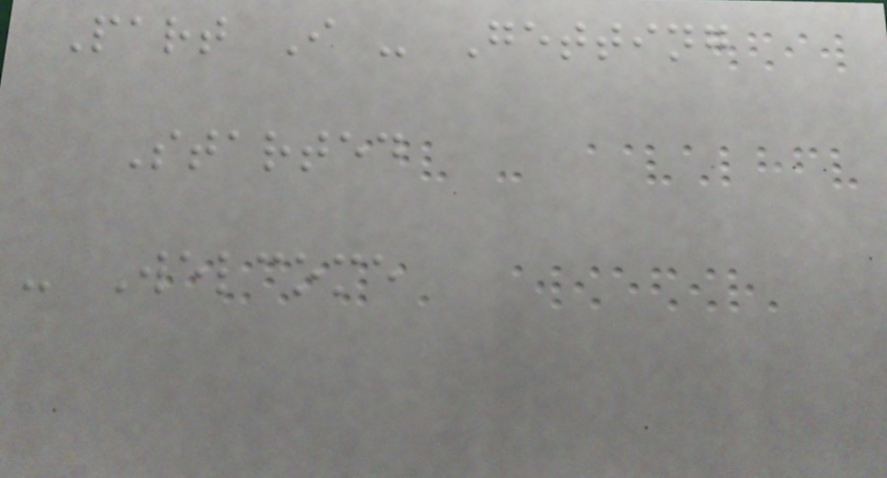Part I - Getting
Started
- Welcome
